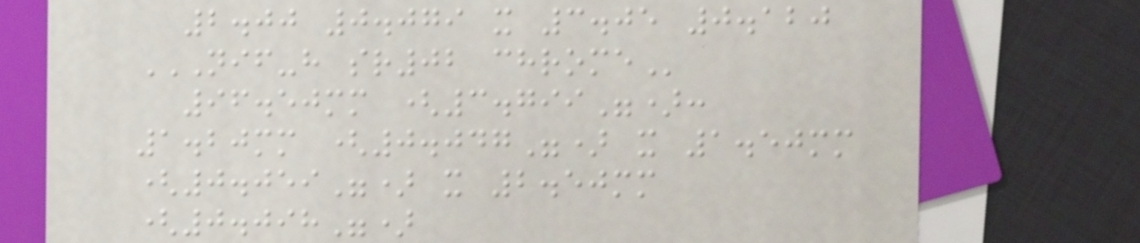2.00 0.079 x 3.05 0.120
NIF-H SR02 CHROME
96.50mm (3.799"):
1.20mm (0.047") x 1.50mm
(0.059") x 2.50mm
(0.098")
